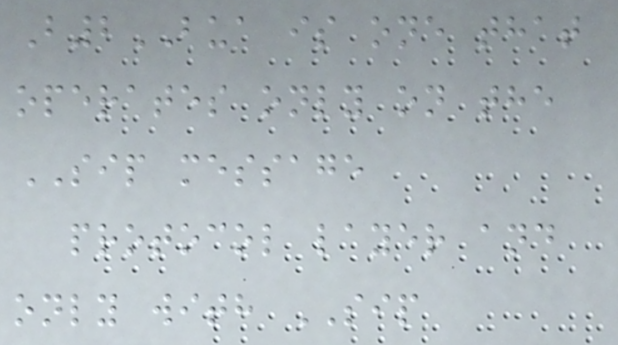B2BUA is one that
operates only on the
SIP message
protocol layer and
only with SIP
